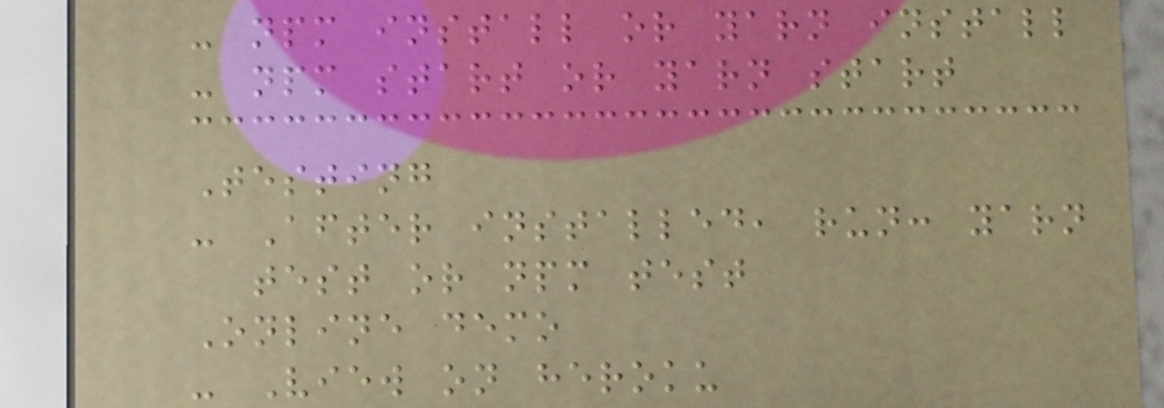- npm install or yarn install
- npm start or yarn start
Testing
- After installed, run: yarn
test or npm test
Online demo
- View on heroku
